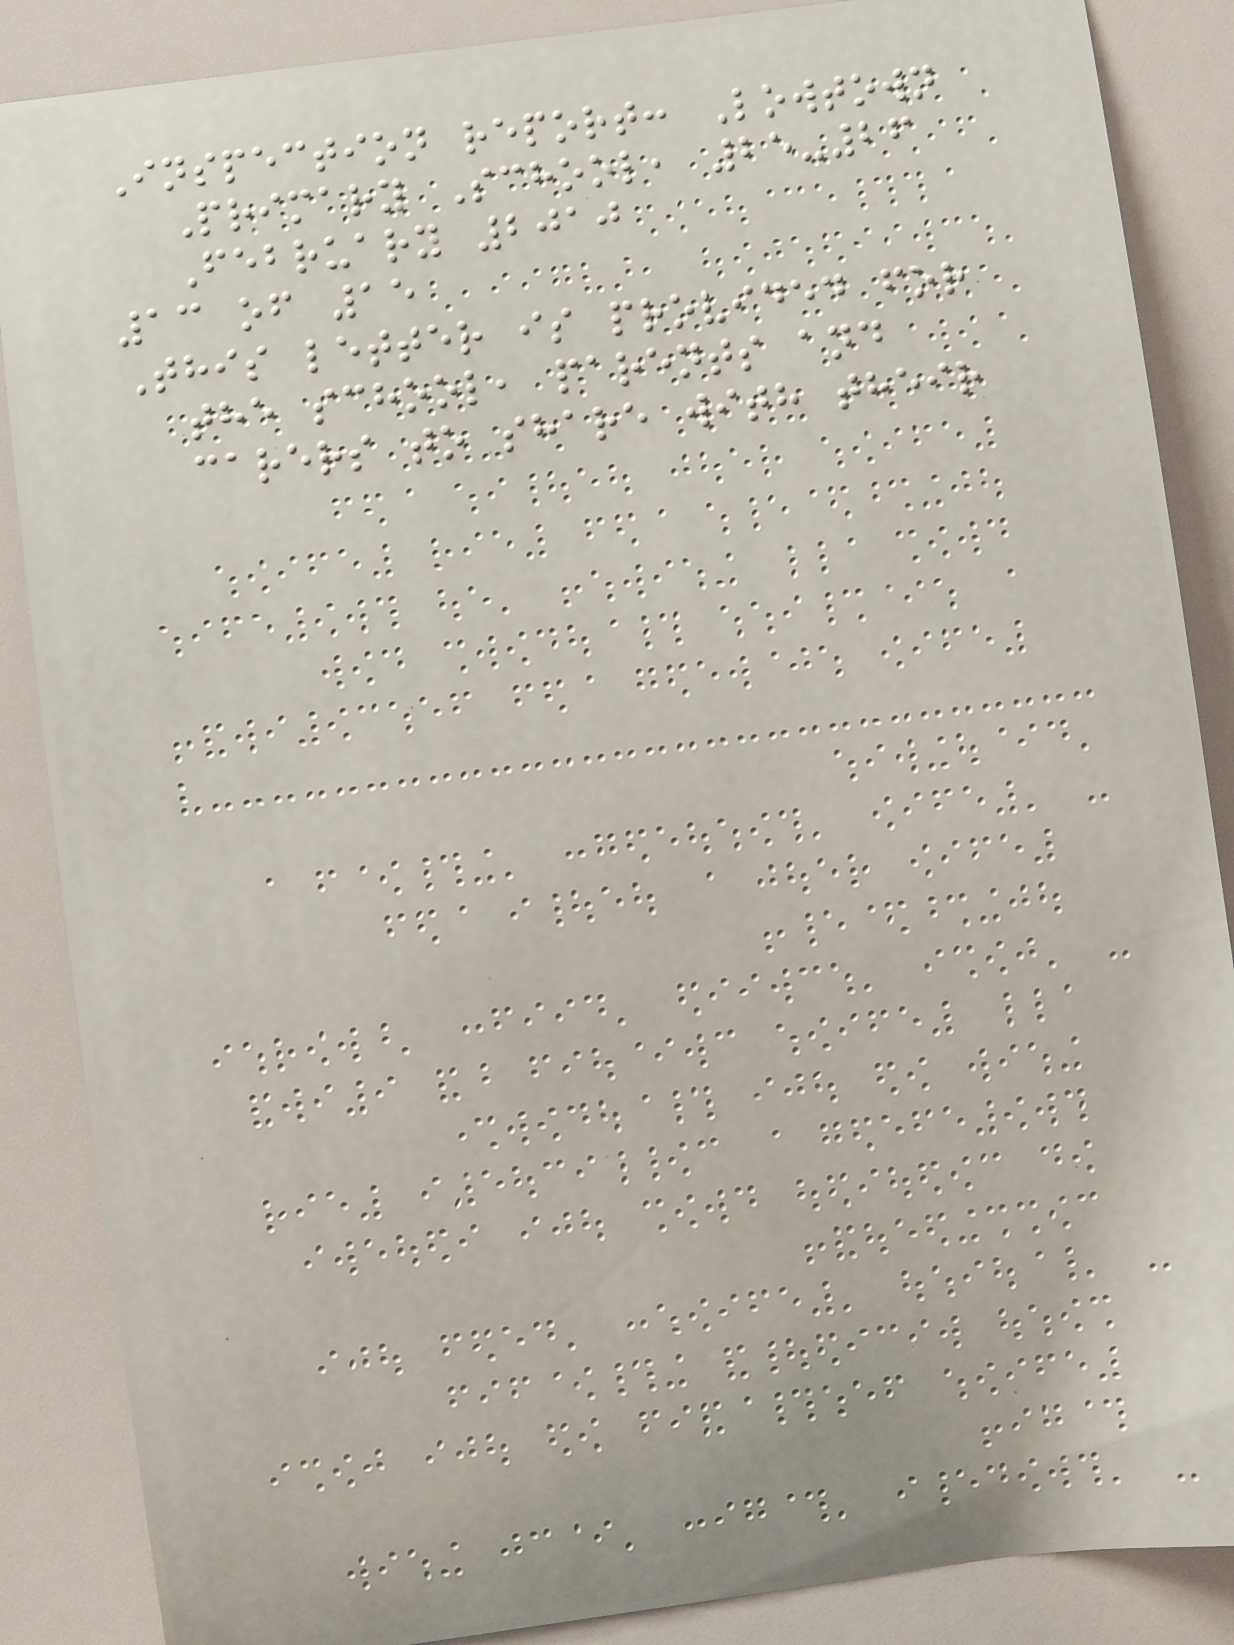Inspection report: Lowtown
Primary School, 25-26
February 2010
13 of 15
This letter is provided for
the school, parents and
carers to share with their
